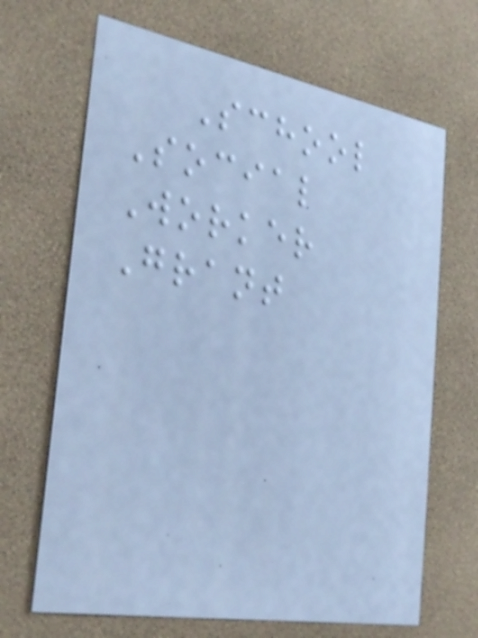School
Social
Worker
Grant
